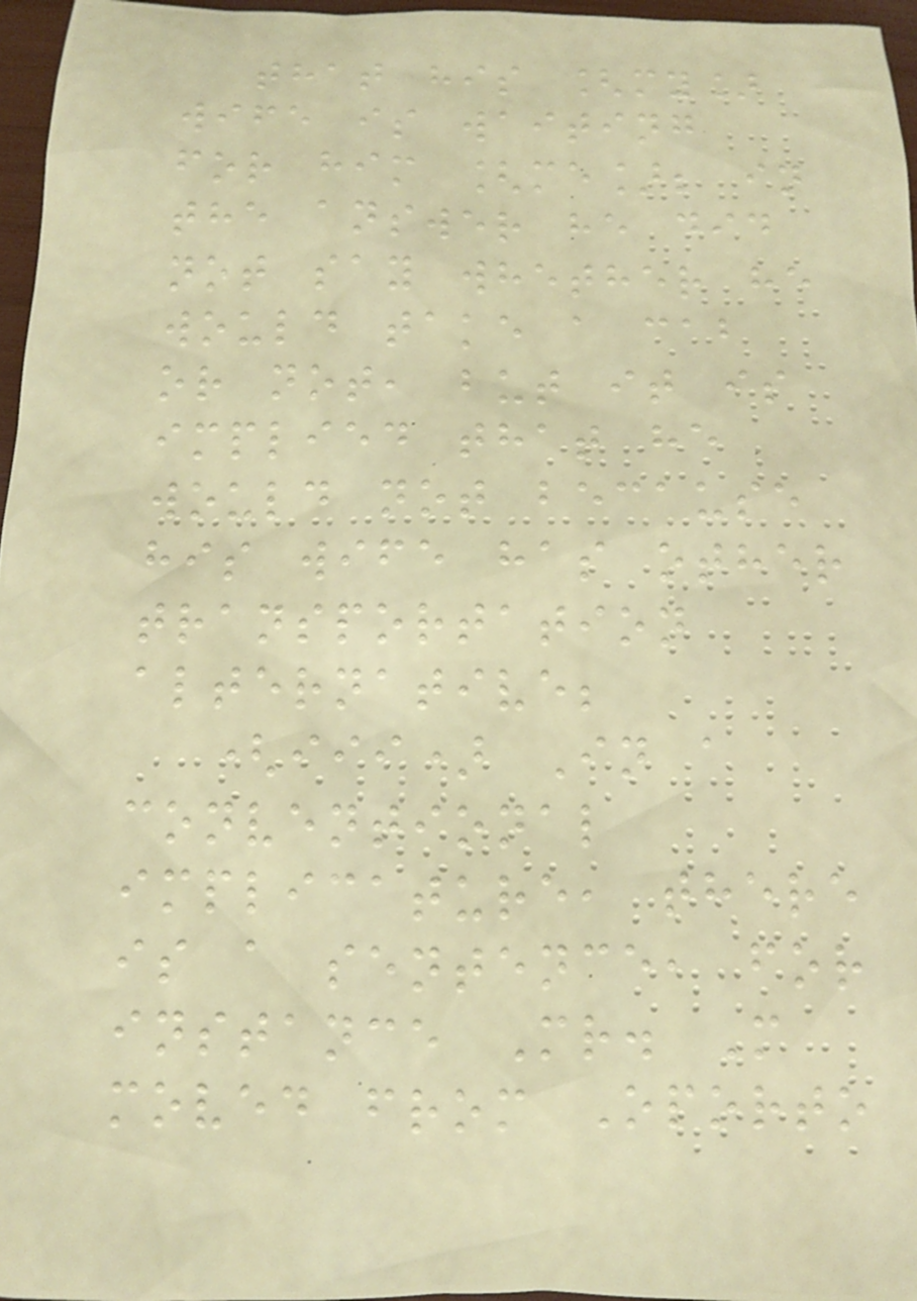that his [my]
wife is waiting
for him [me]; in
the answer he did
not say whether he
would take a cab
or not, but it is
implied that he
would not because
his wife has other
transportation
alternative;
(iii) In a
conventional
implicature, there
is a sentence, for
instance Mr. M
moved from Oporto
